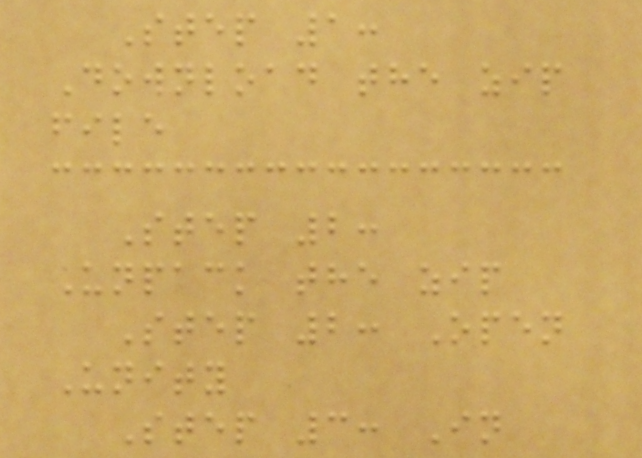Step 1:
Download the zip
file
Step 2:
Unpack the zip
Step 2: Open
Unity
Step 3: In
